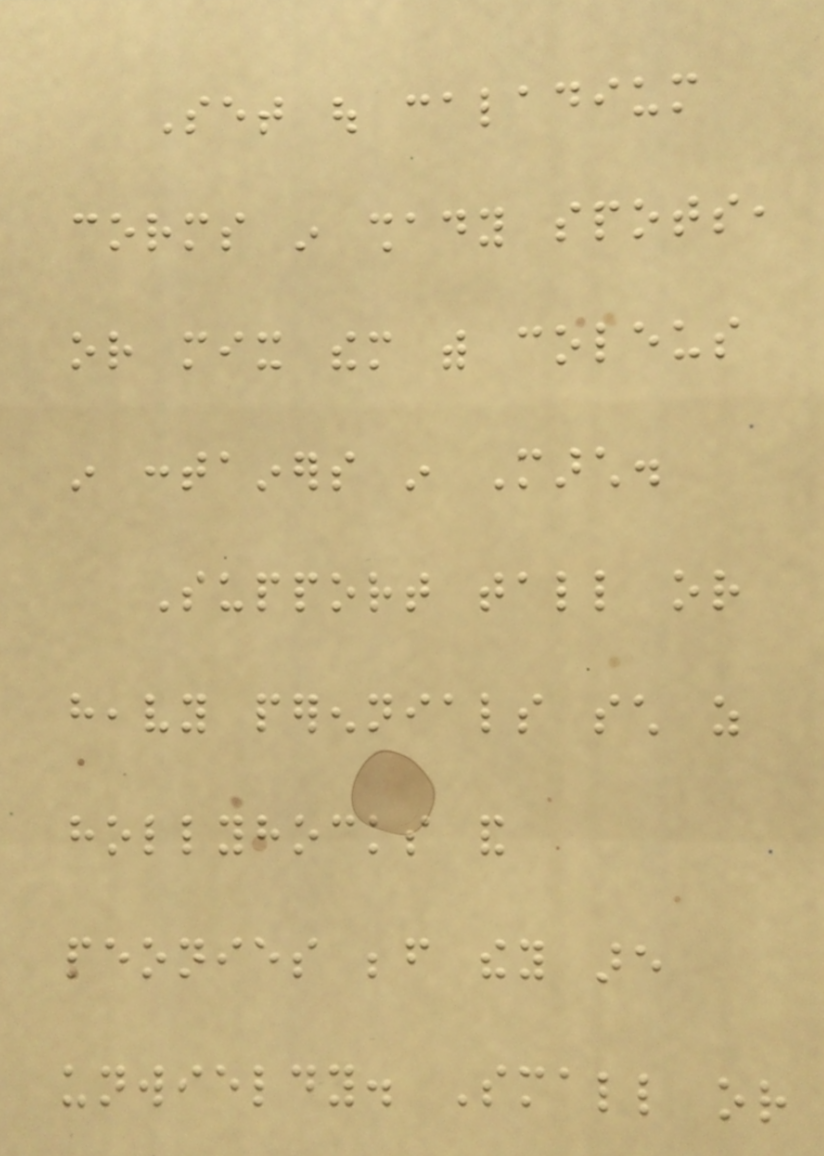Set out caladium
corms in shady spots,
or mix them with coleus
in containers in March.
Support tall or
heavy perennials such as
hollyhocks and
peonies before they are
unwieldy. Small or
